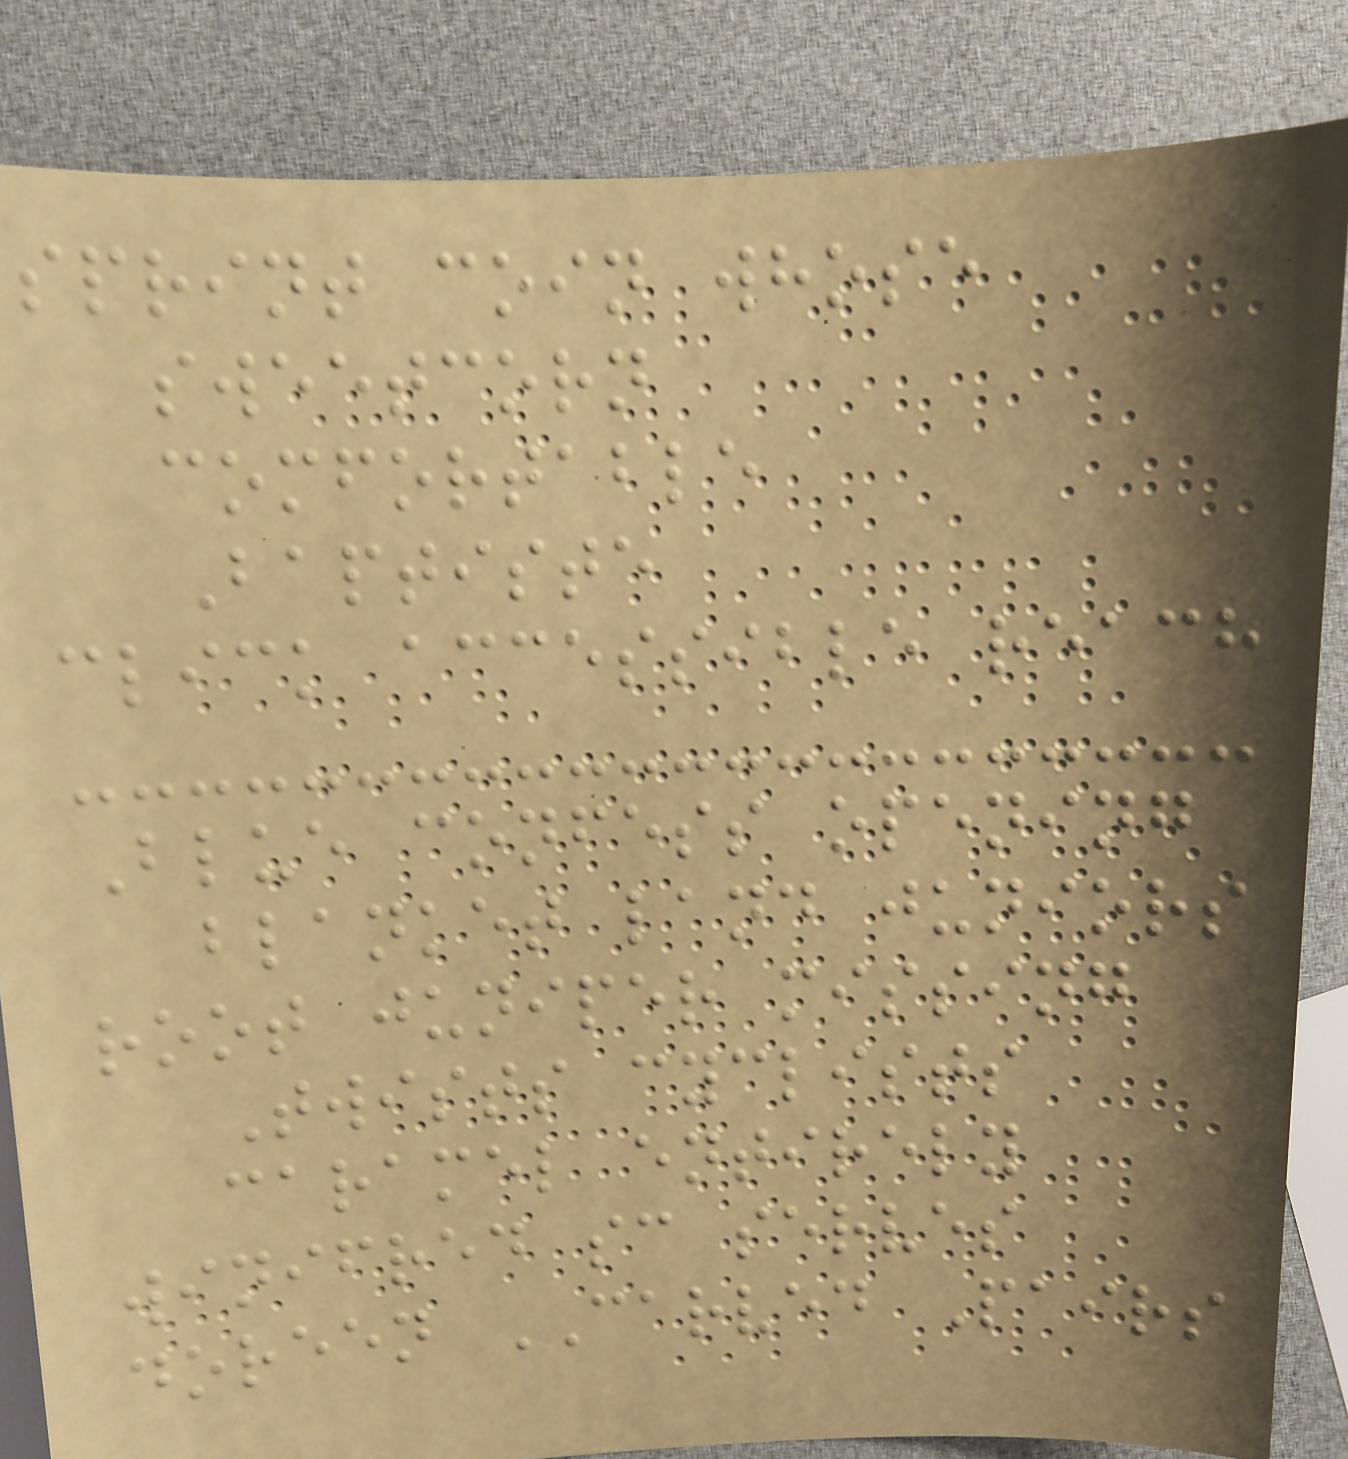sprint coin whose
sweetcorn
comfortable
Baptiste
click accessible reach
Blue confess opening
blanket land juniors
root juniper missing
Twists cyclists
caramel entirely
winifred sc serves
doreen CARVED Pairs
